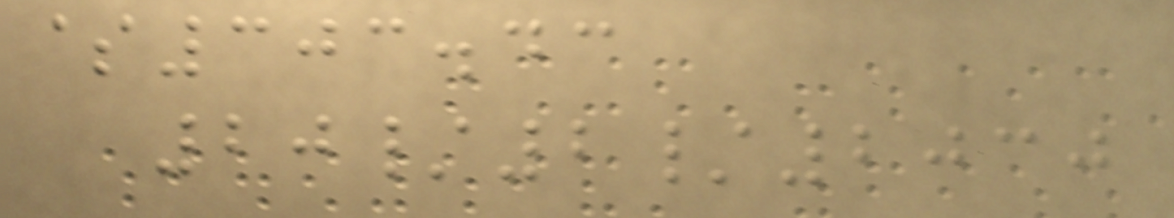$303.43
20/2/2030
